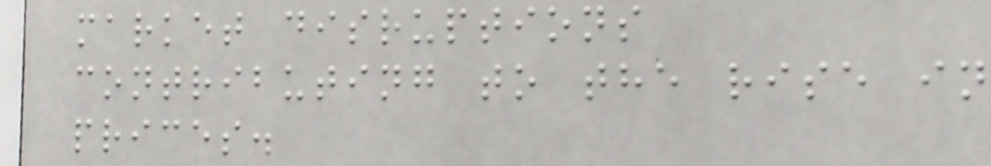market disruptions
contributing to the rise in
prices.
